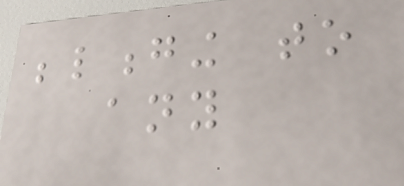belonging to
any
